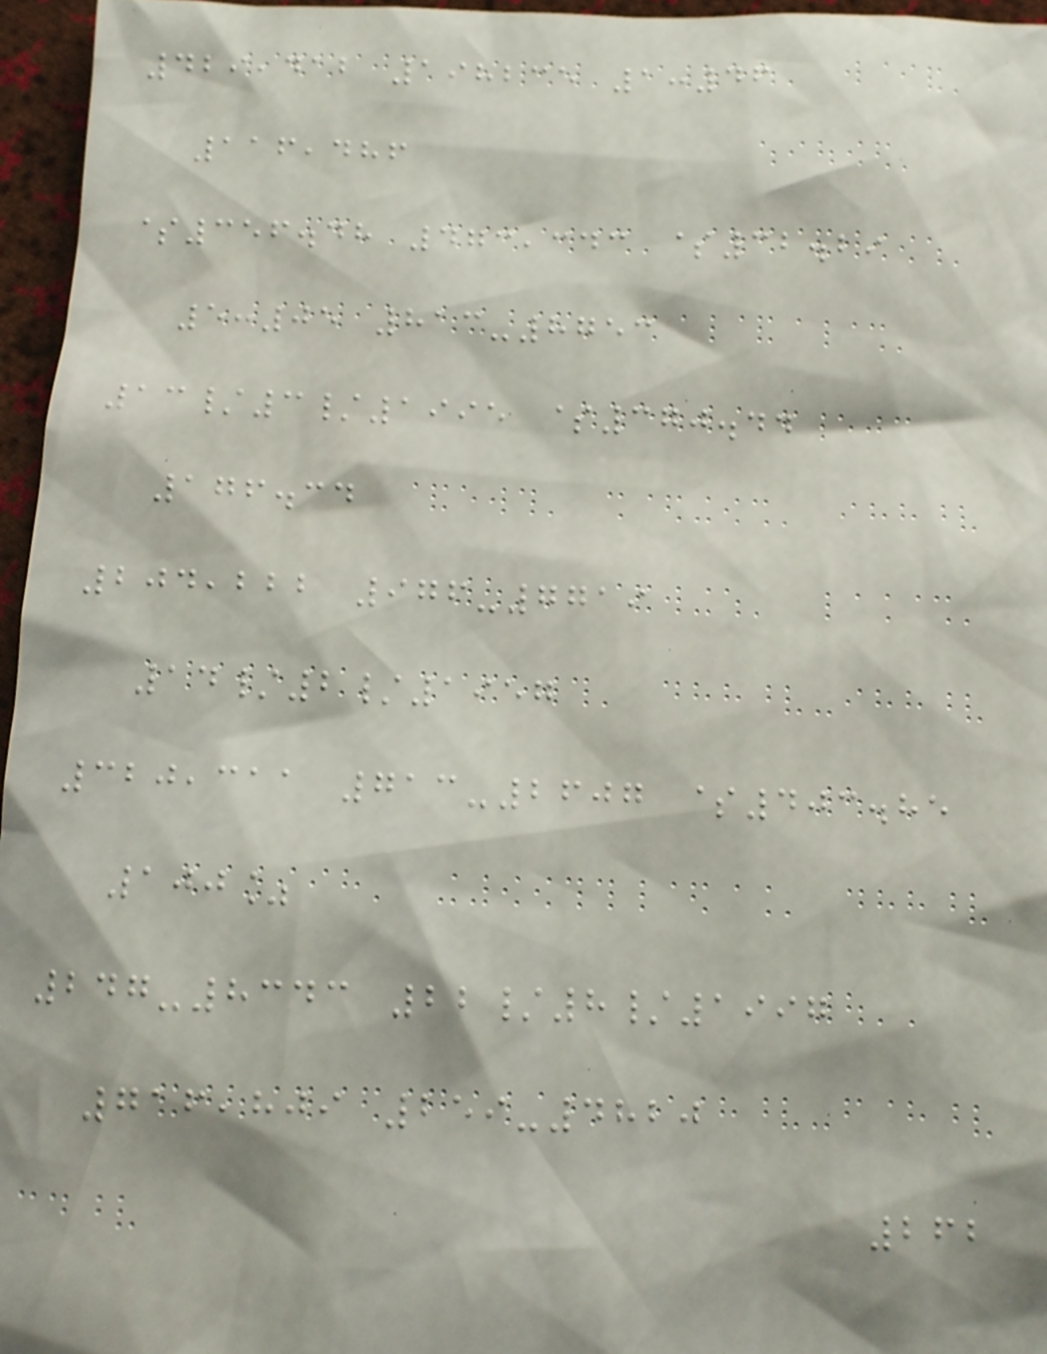429,412 198235 1:46
116,486
$356.48 473,343 $32.29
5:05 813-8753
13/3/1995 $370.44
176.34
204,222 976-7719
14/2/1957
320,311 713-2607 $403.85
100%
247-8343 22/8/1997
716,809 259-4820
262
